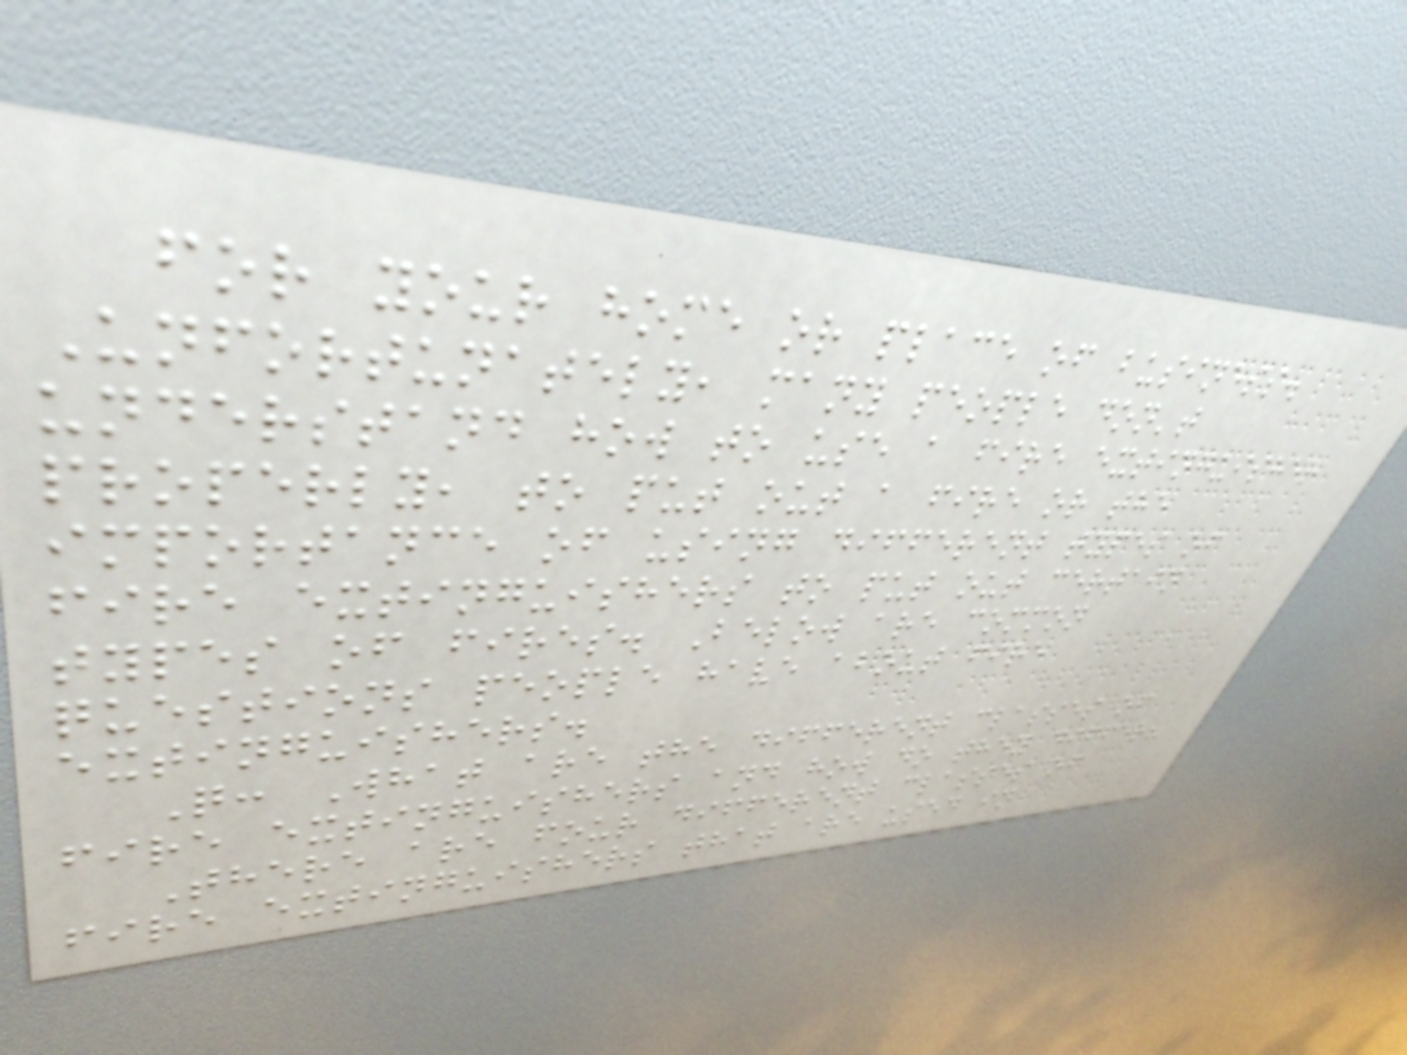for your home or place of business.
Unfortunately, many people don't
understand how to use a fire extinguisher
properly, to put out a fire or the
importance of using different types of
fire extinguishers to put out certain
types of fires. Below are common
questions people have about fire
extinguishers.
Q: What are the different classes of
fire extinguishers and how do they differ?
There are four different classes of
fire extinguishers that are used in
